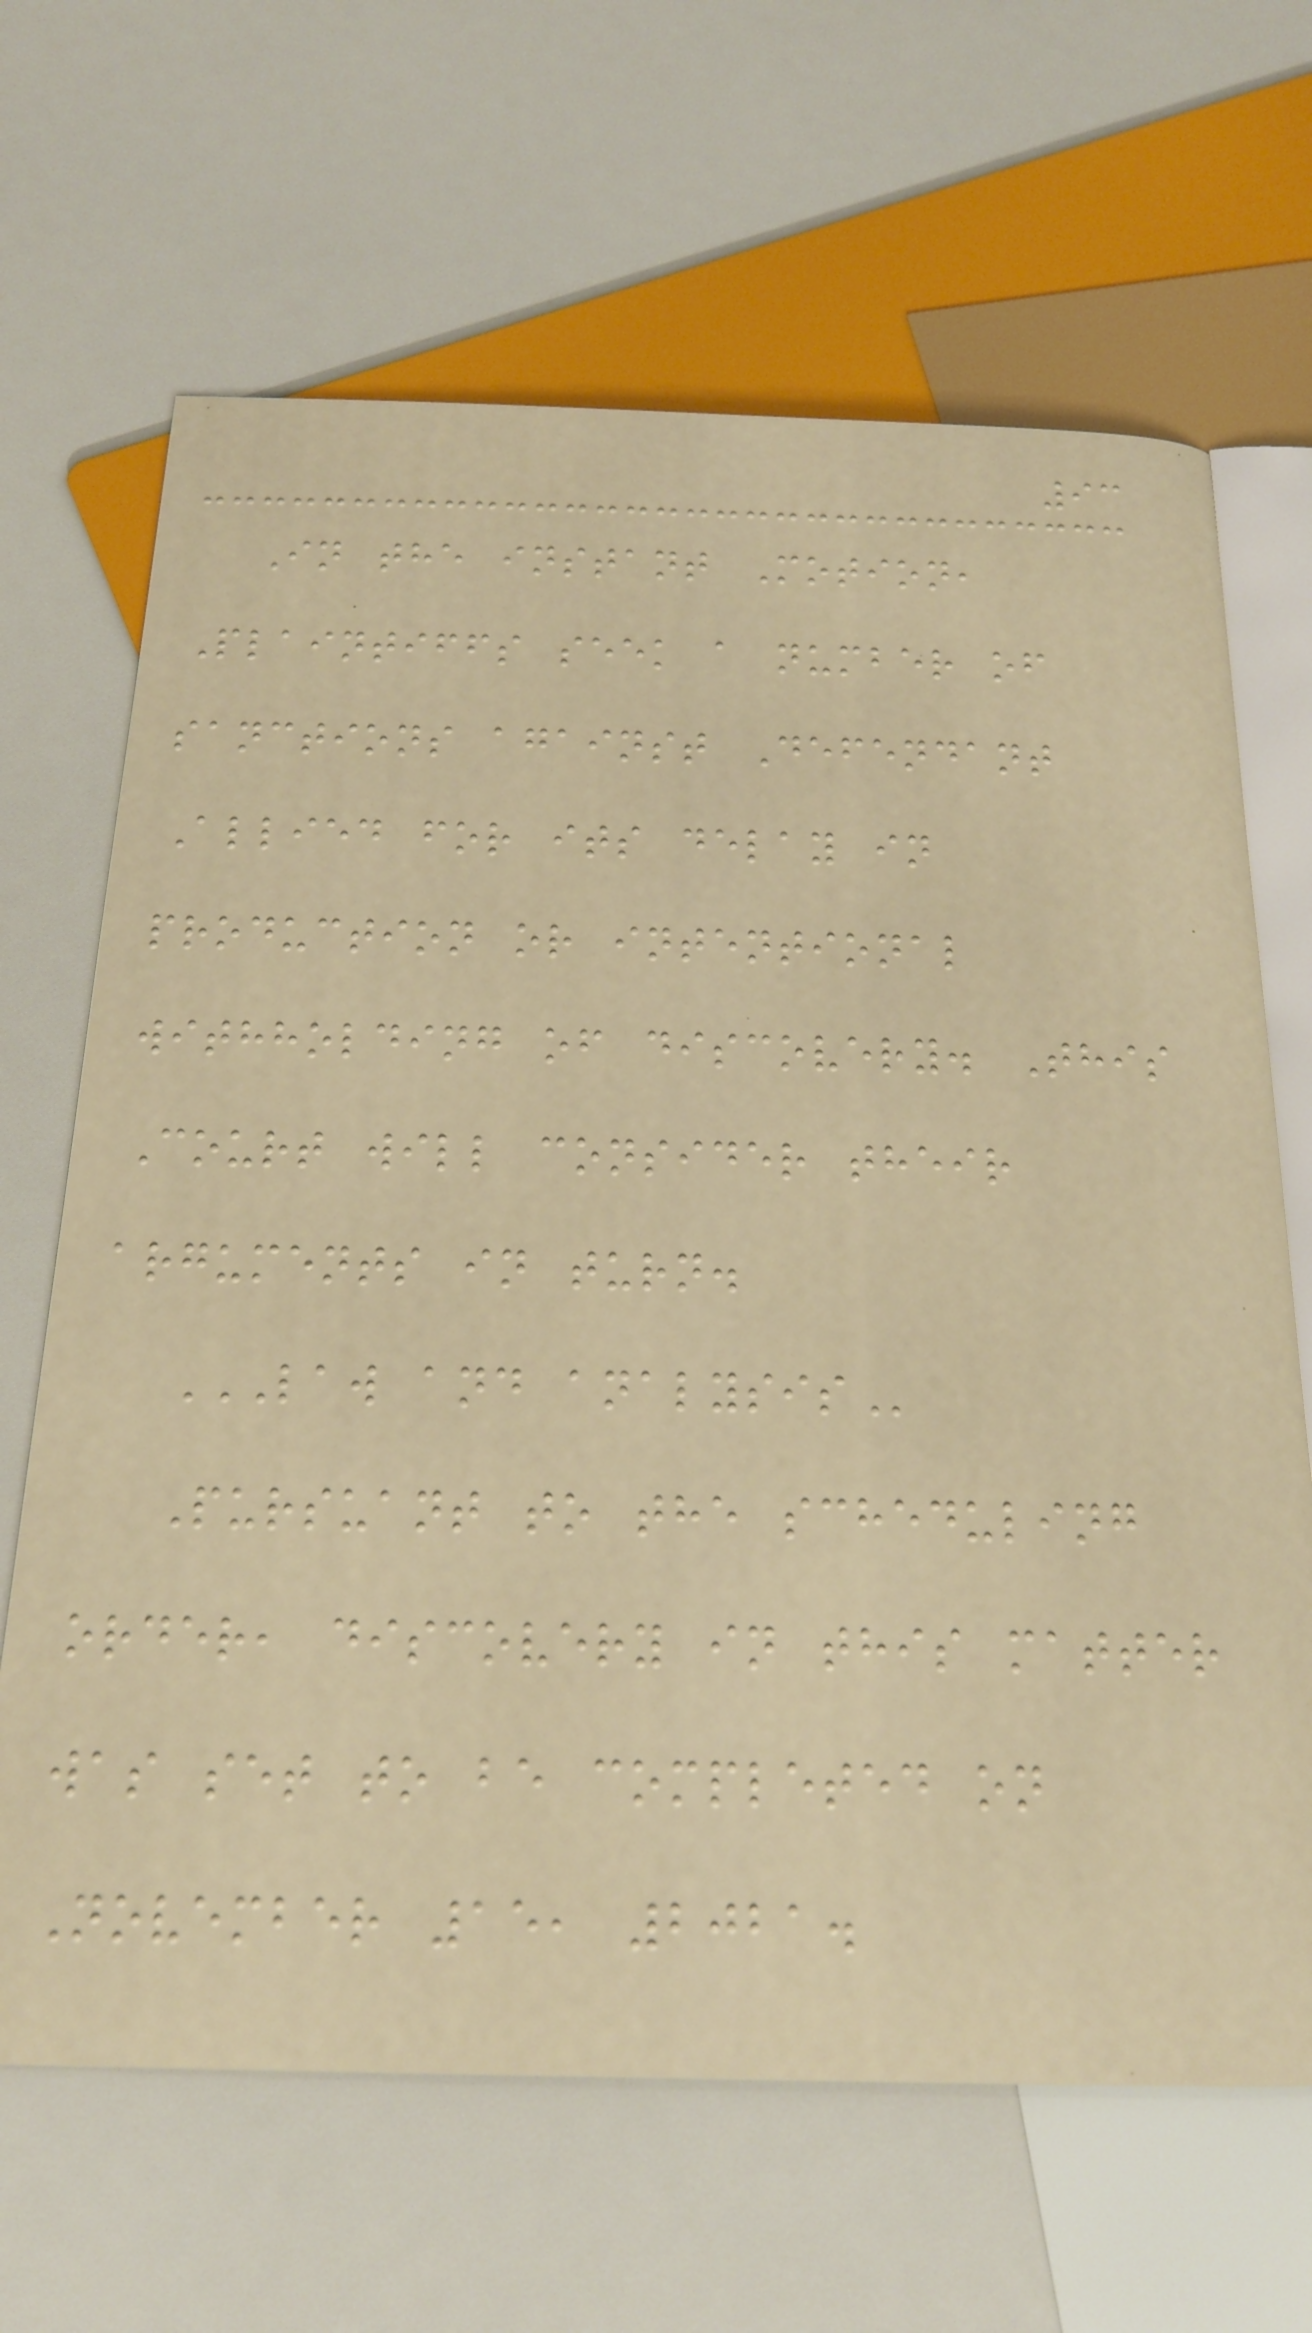93
In the instant Motion,
Plaintiffs seek a number of
sanctions against Defendant
Allied for its delay in
production or intentional
withholding of discovery. This
Court will consider their
arguments in turn.
LAW AND ANALYSIS
Pursuant to the scheduling
order, discovery in this matter
was set to be completed on
November 15, 2021.
